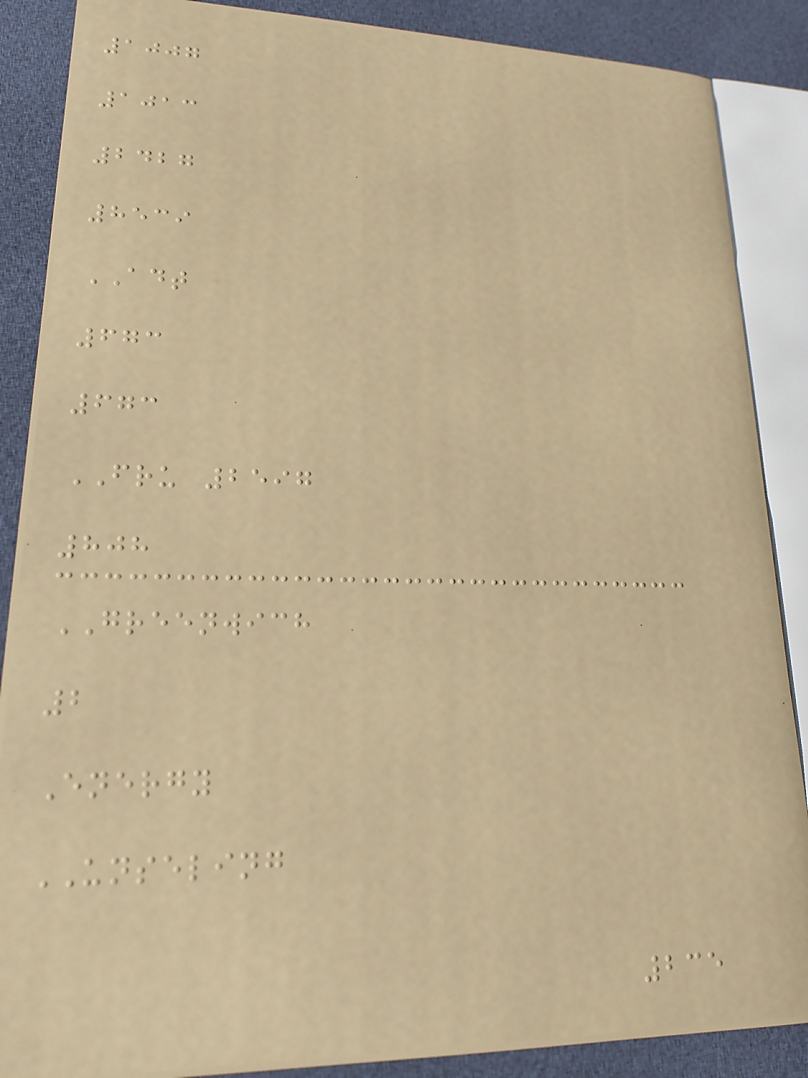1007
1013
2427
8539
ADT
673
673
FRU 2597
808
GREENWICH
2
Energy
UNSELING
235
